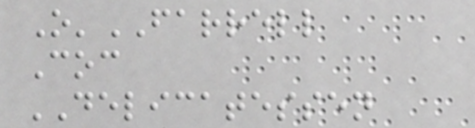O'FARRELL
Coc
DELICATESSEN
